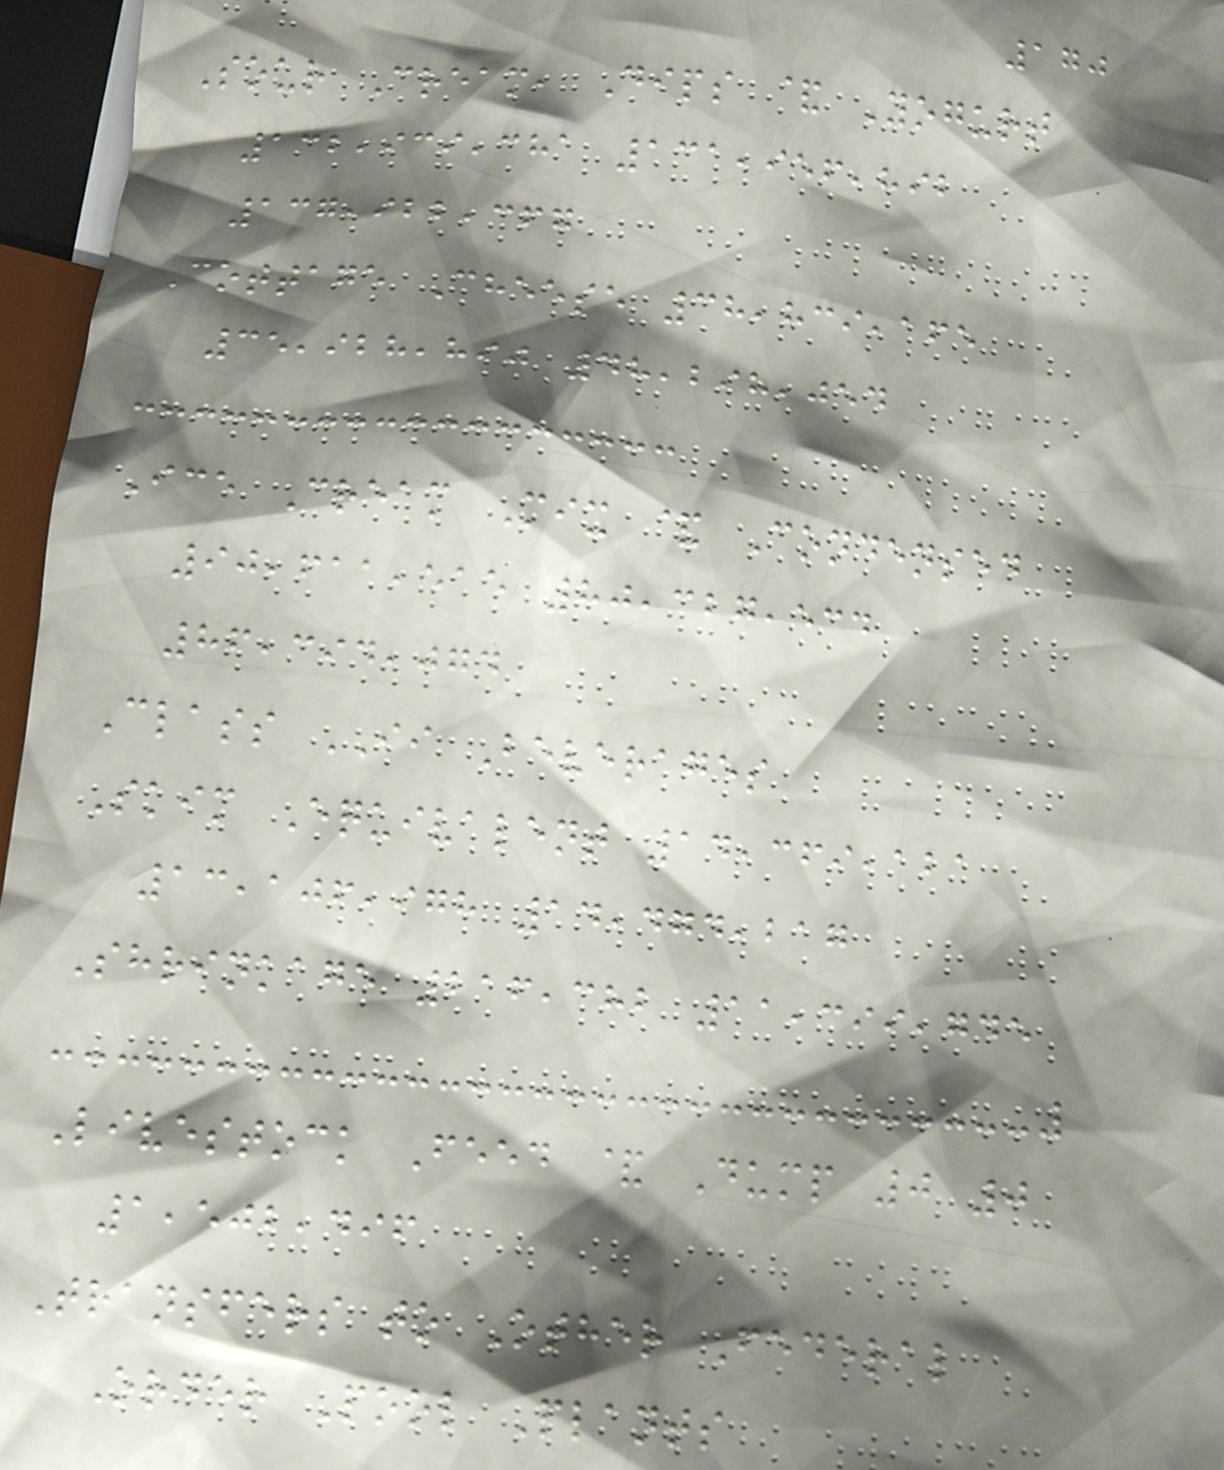170
Sour Cream, Dips & Yogurt
132,939,381 131,956,892
137,922,367
Cottage Cheese 38,839,165
35,928,890 48,298,054
Ice Cream Mix & Condensed
90,611,515 80,327,534
86,394,074
Class II Beverages
Skim Equivalent 14,369,121
13,106,978 14,474,217
Shrinkage 216,382 11,399,745
Livestock Feed & Dump 0 0
1,502,496
Transfers to Other Federal
Order Pool Plants
